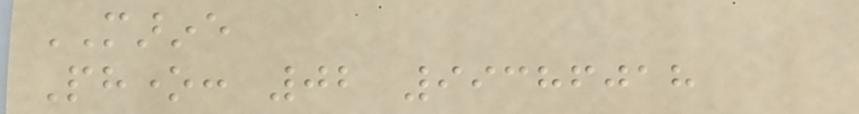MARINE
Phone: 02 99386018
